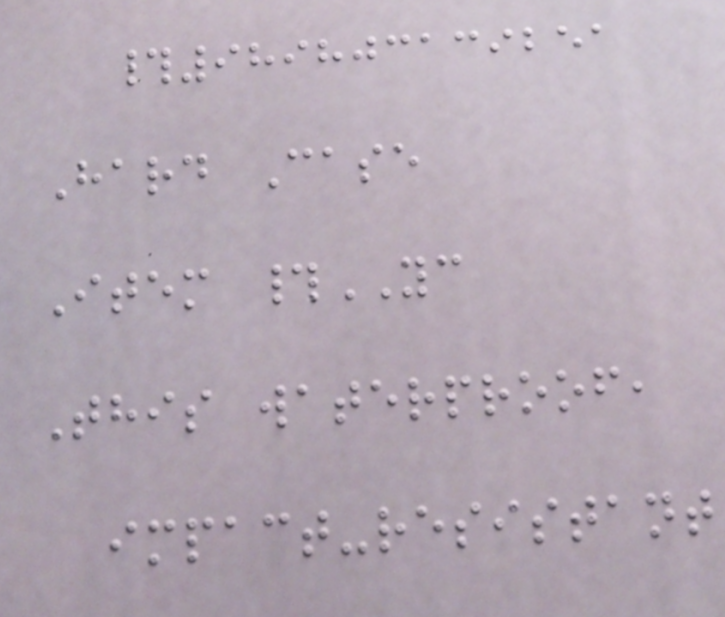#989803139251
Hard Case
Item #YC
This waterproof,
impact-resistant
